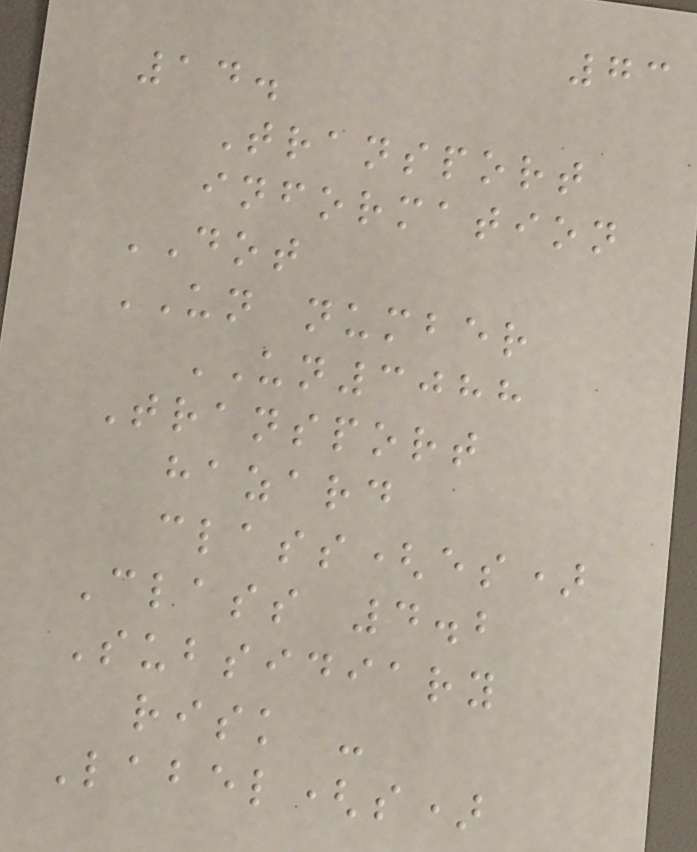73
14.
Transport
information
DOT
UN number
UN3088
Transport
hazard
class(es)
Class 4.2
Subsidiary
risk -
Label(s)
